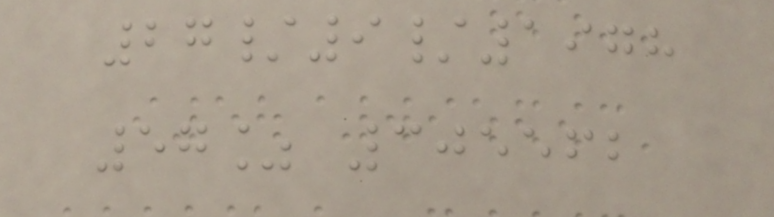27/9/1978
57% 305562
